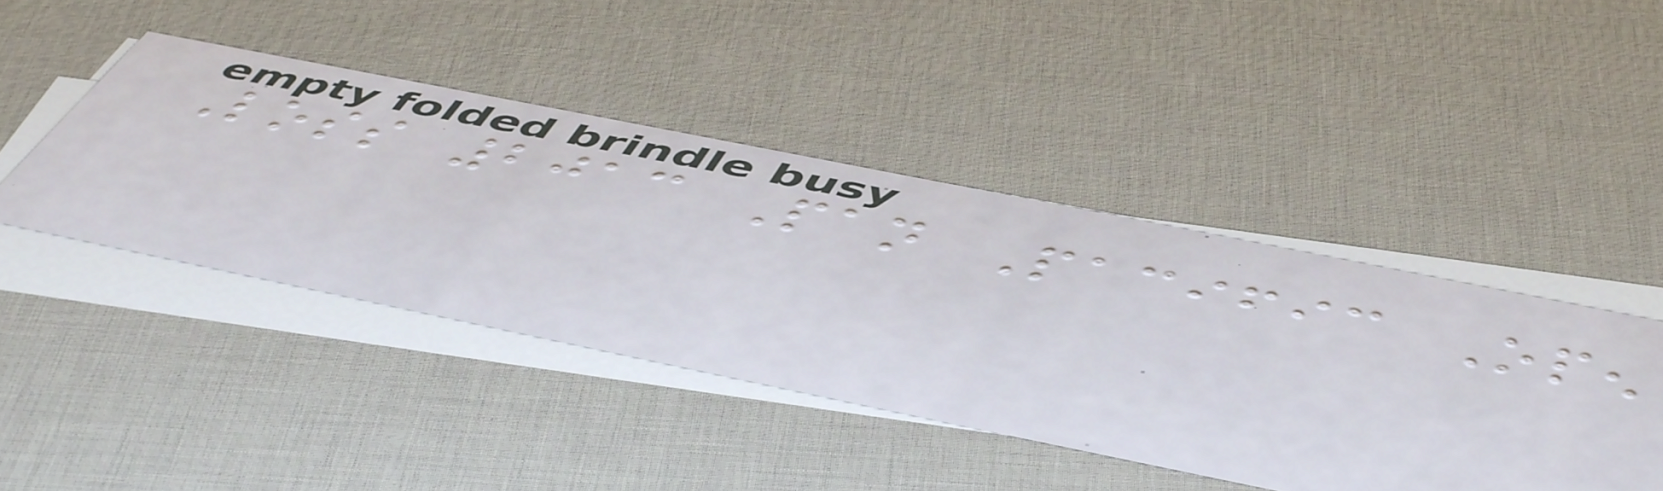Loss 2013 Pan Pacific Open
